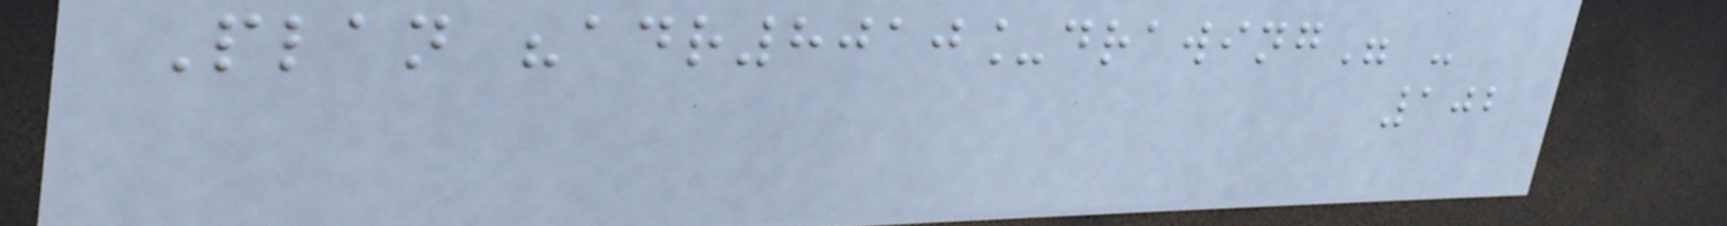Plan "adr8010_drawing" -
102
